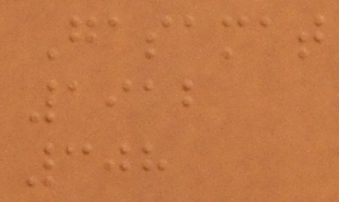Gasamat
1912
308
